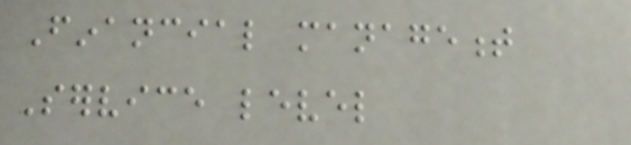Financial management
Service level
